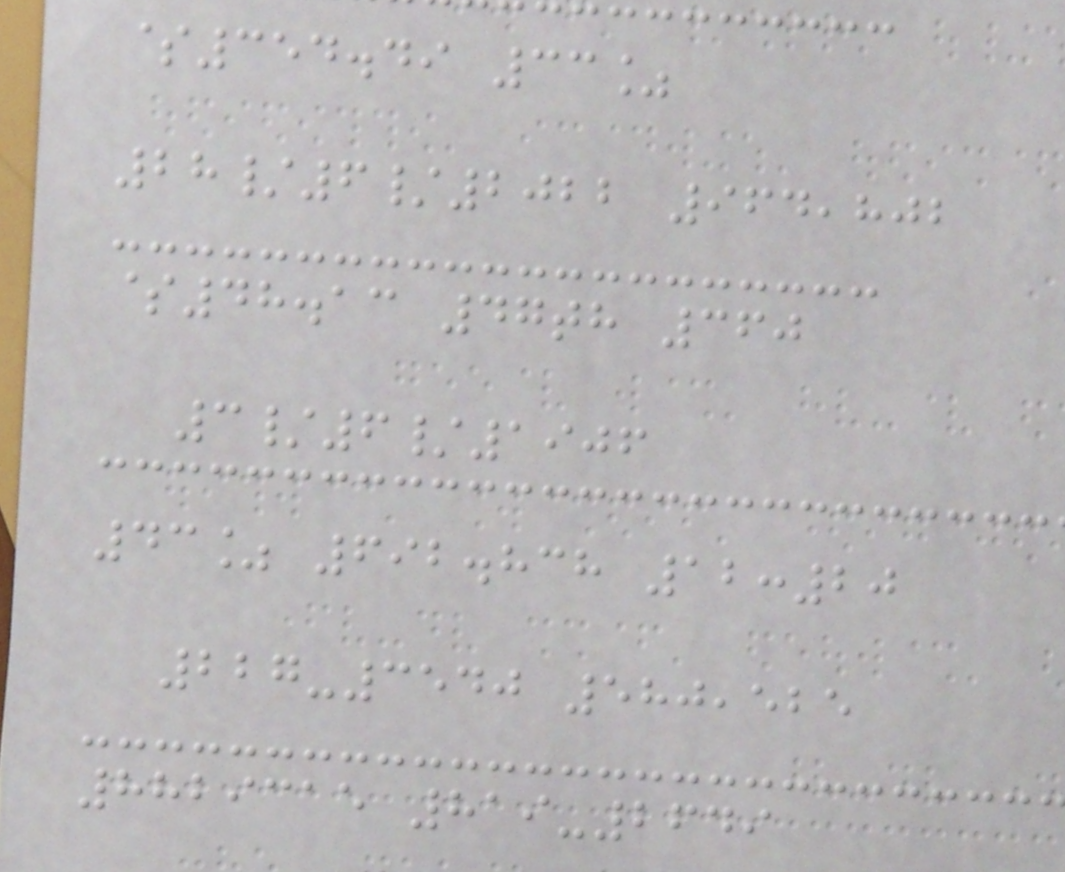$354.49 33%
28/6/2022 964,802
$48.13 47th 360
3/6/1906
43% 692.838 12:20
227-3540 580,525
8829315 819-2649
